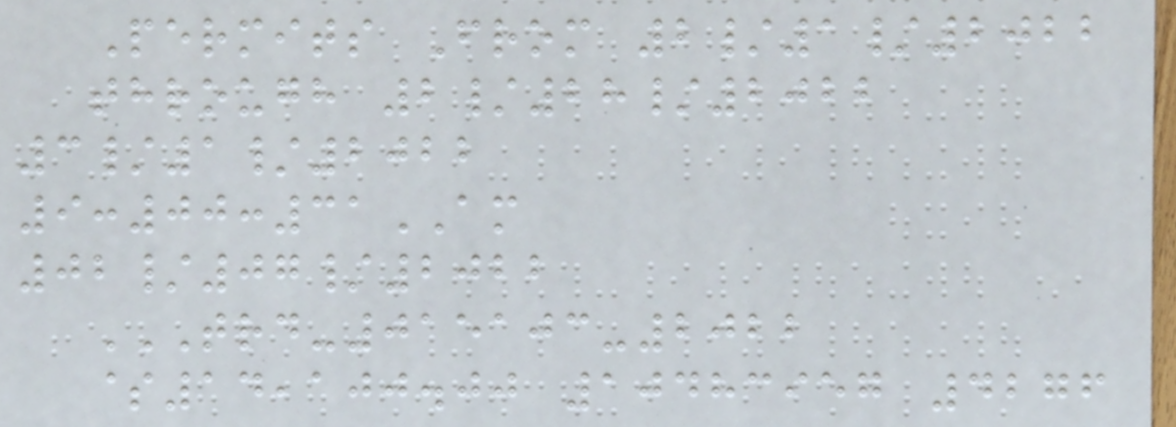Permits From 2/1/2022
through 2/28/2022
3/1/2022
9:00:31AM
02/07/2022
TRD-015103-2022
$14,100.00 10483957 4276
